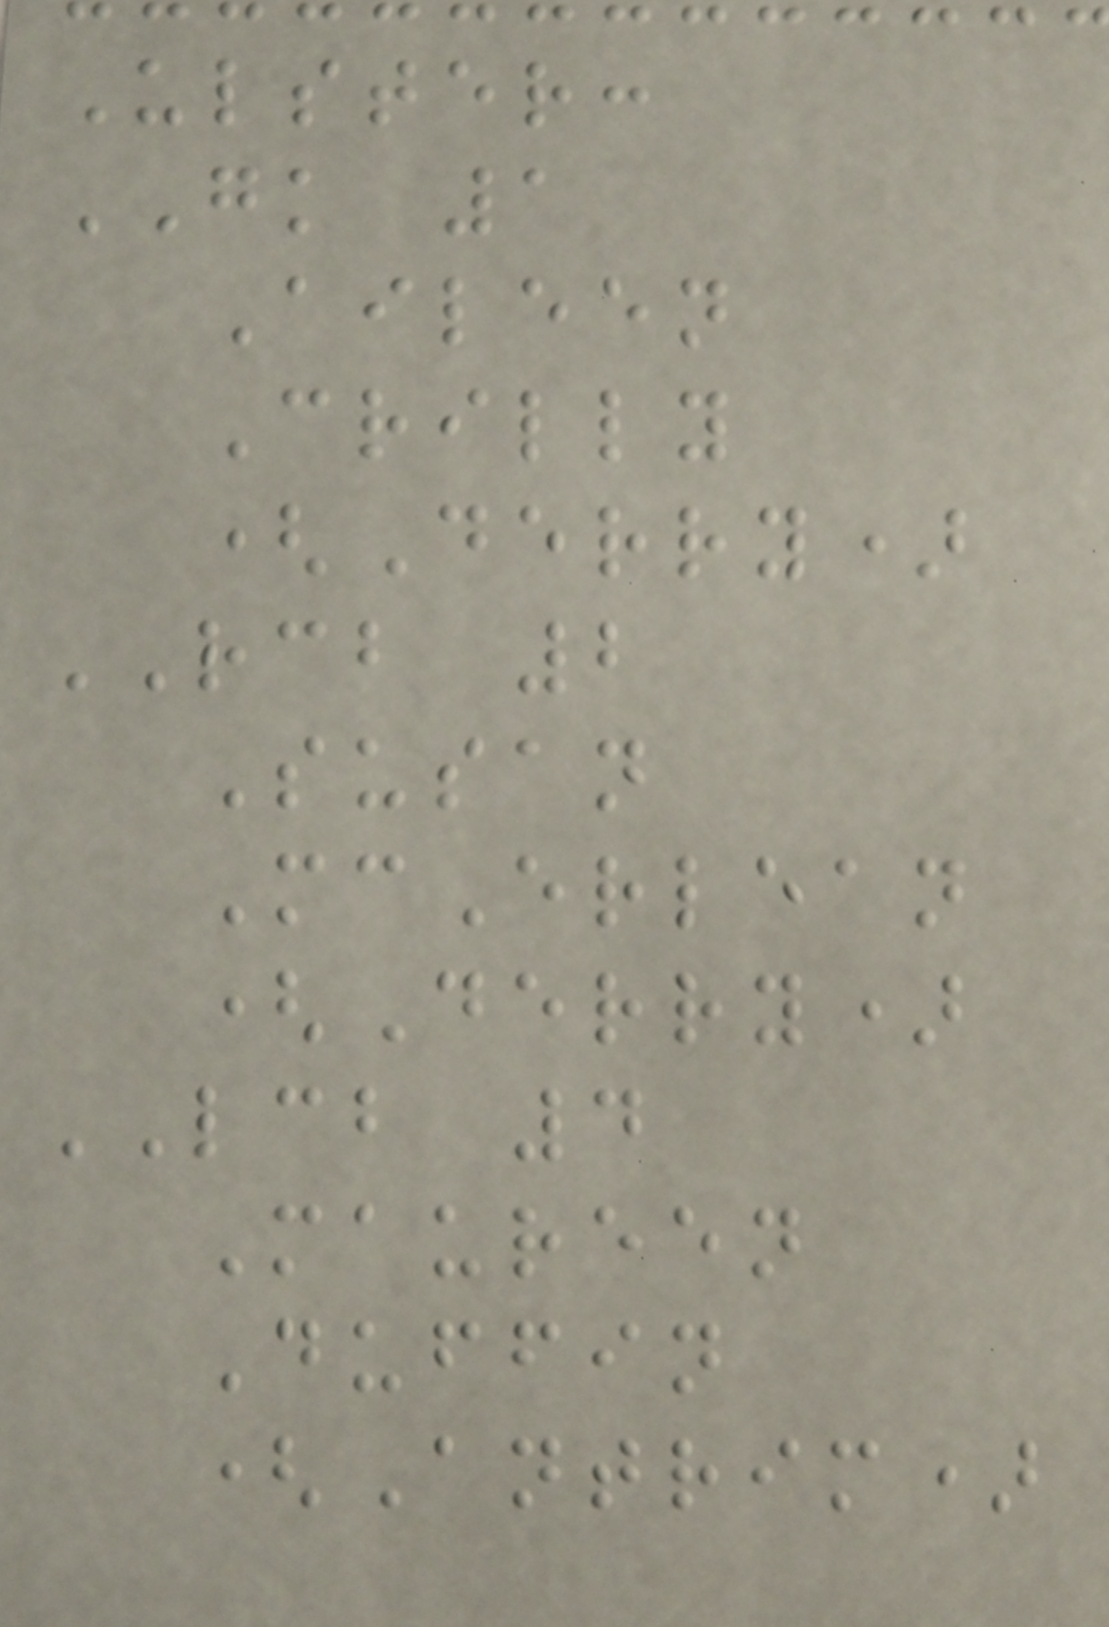Ulster:
GK 1
Aileen
Crilly
(Derry)
RCB 2
Susan
McErlean
(Derry)
LCB 4
Maureen
Duffin
(Antrim)
